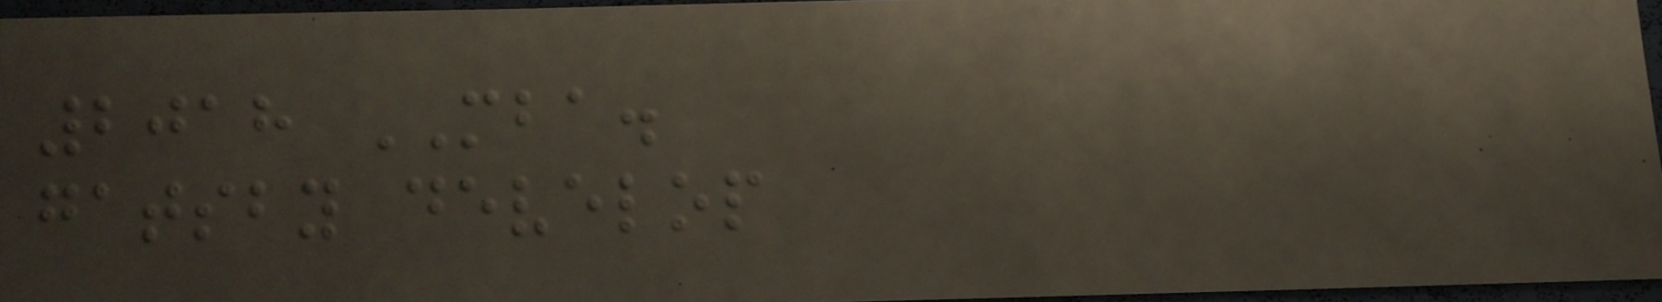2018 MBA.
gatsby develop
